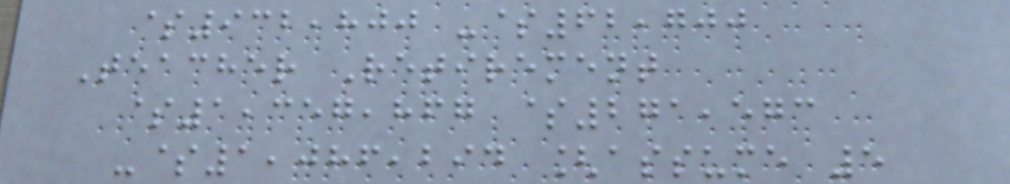$932,800 -$62,700
Teacher Retirement
$1,357,867 $271,573
-$1,086,294 [assume 5
